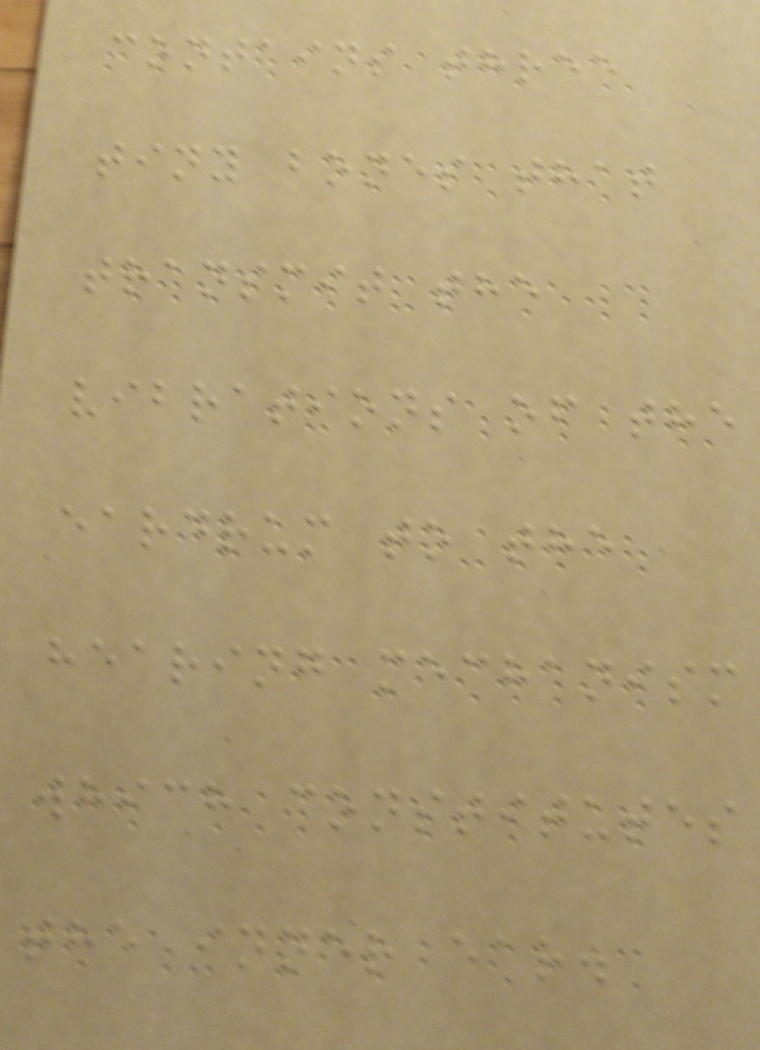contains three
tiny bones that
transmit the
vibrations of the
eardrum to the
hearing mechanism
which constitutes
the inner ear.
